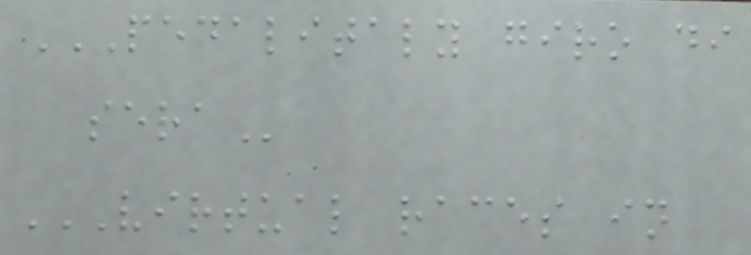PEDALITALY GIRO DI
SERA
VIRTUAL RACES IN
